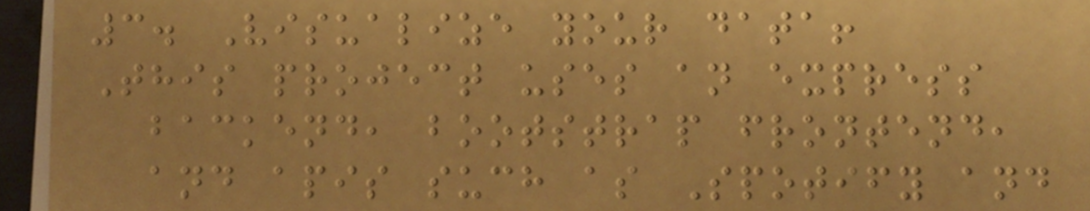3. Visualize your data!
This project uses an express
backend, bootstrap frontend,
and apis such as Spotify and
